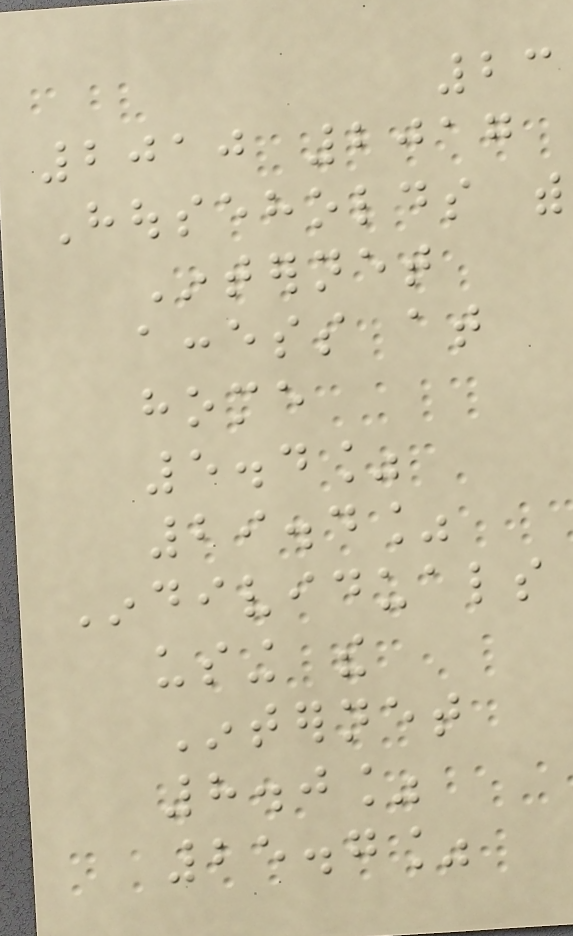23
2010 2017
Households with
Internet
access at
home
5.4%
29.4%
Individuals
using the
Internet
8.0%
25.7%
